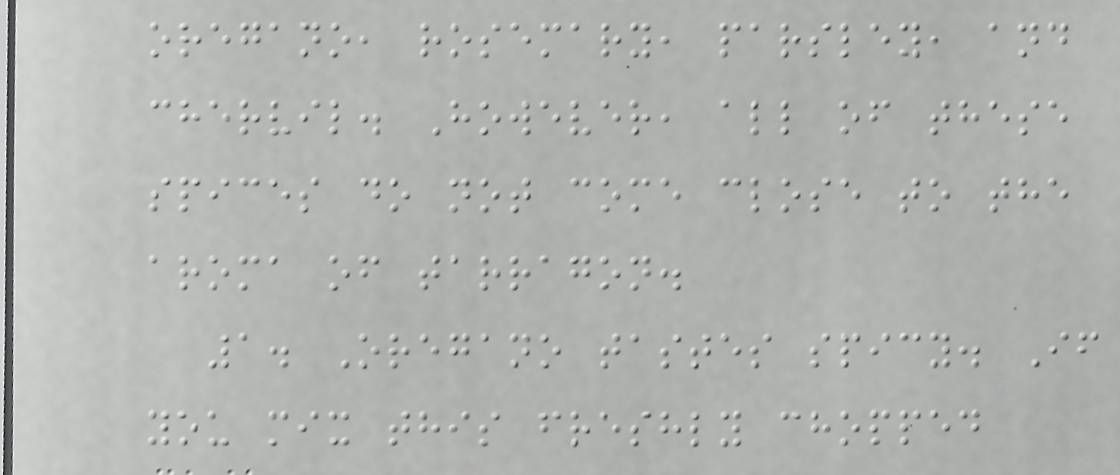oregano, rosemary, parsley, and
chervil. However, all of these
spices do not come close to the
aroma of tarragon.
1. Oregano tastes spicy. If
you mix this freshly chopped
